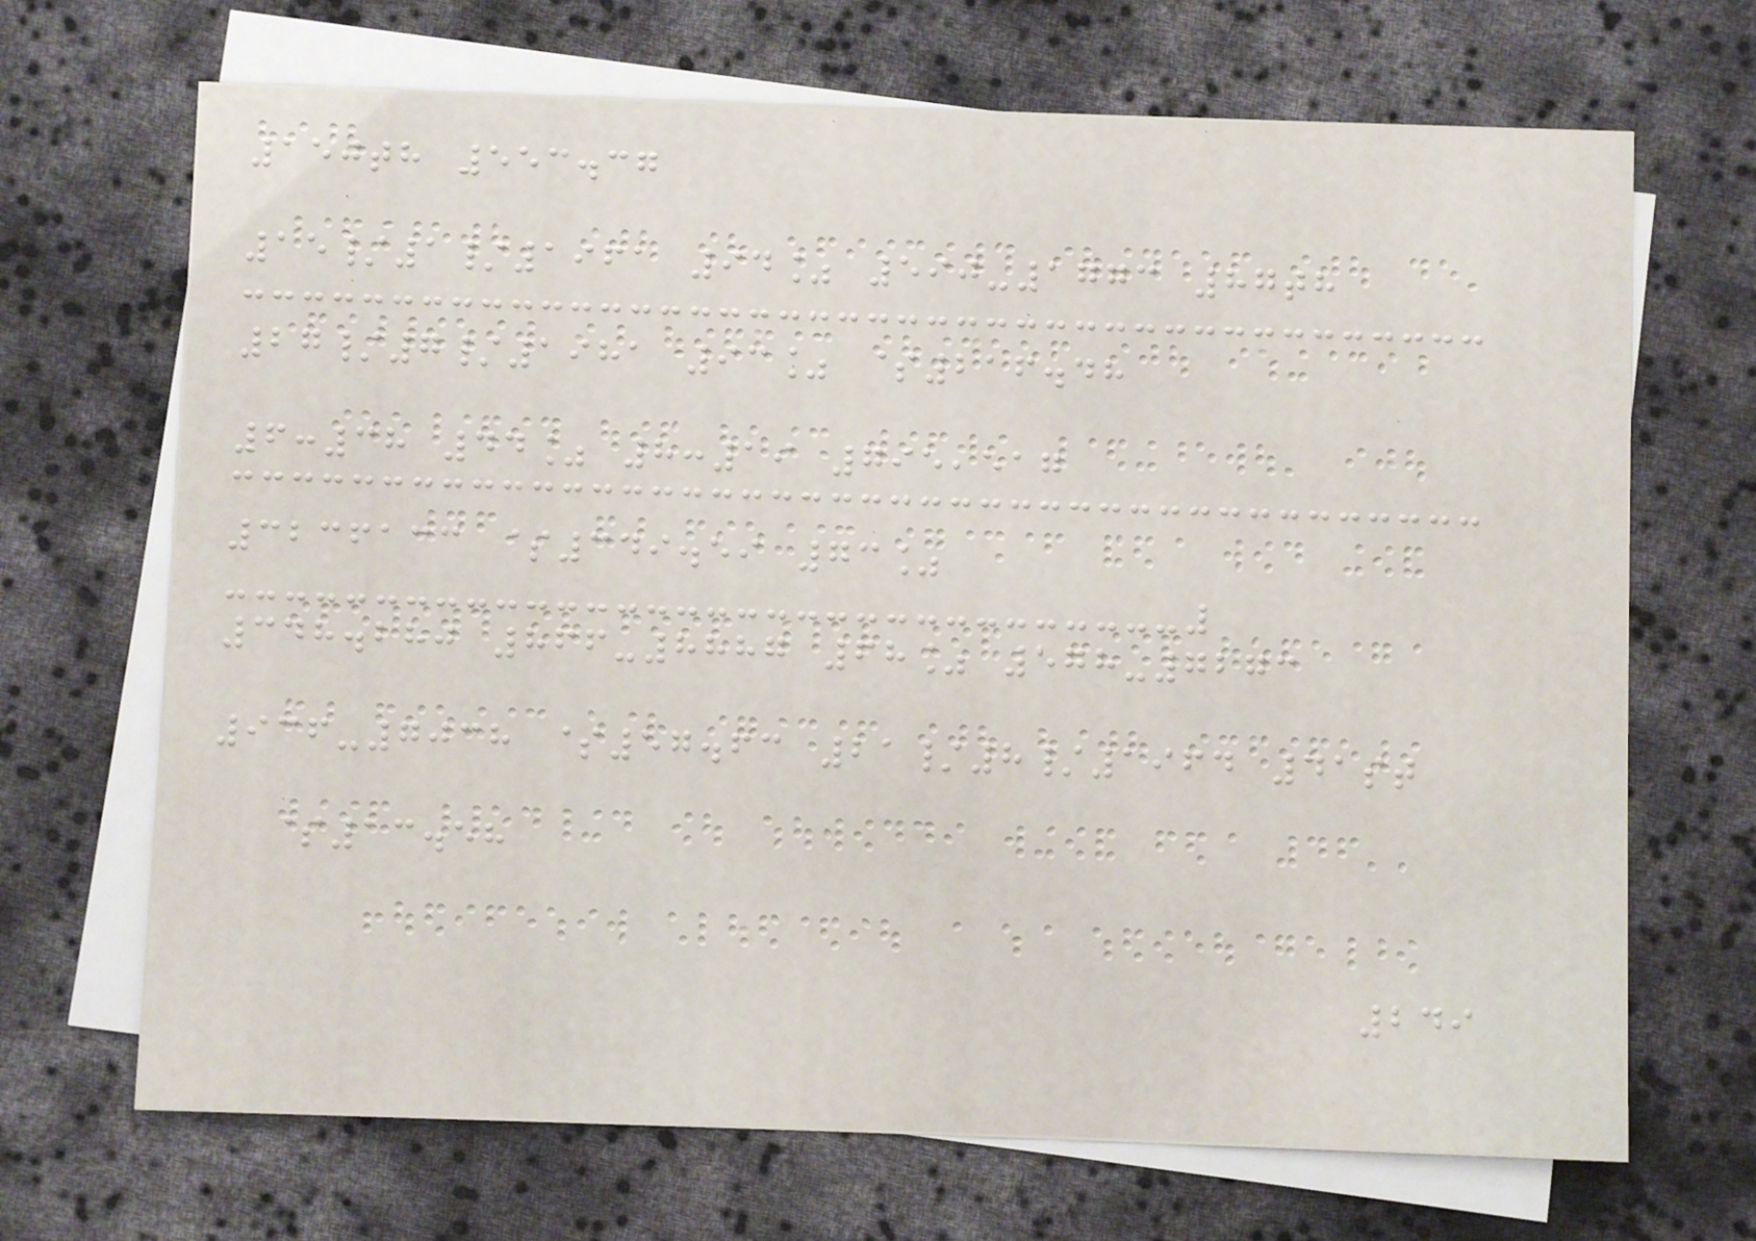150th 553.37
15/1/1961 94% 590-1773 87th
27/7/1981 93% $216.48
6:38 44% 8:19 795,517
3236133 $349.59 73%
348.280 866-8887 68% 578-7273
936-7038 $57.63 21/8/1964 41st
$13.58
249
